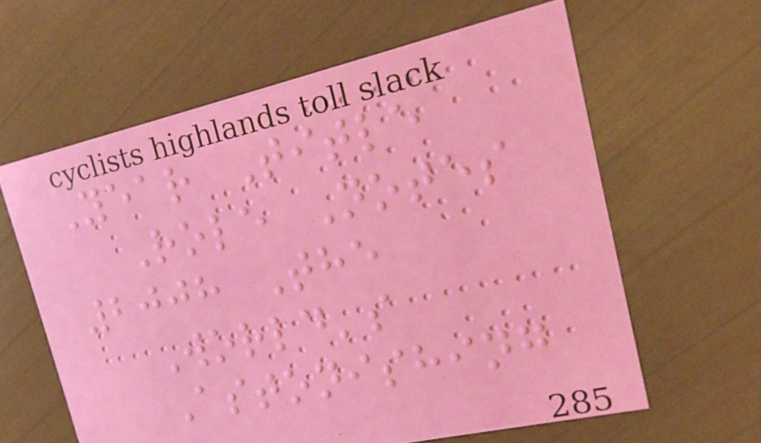Year Title
Role Notes
2008 The
World's
Astonishing
